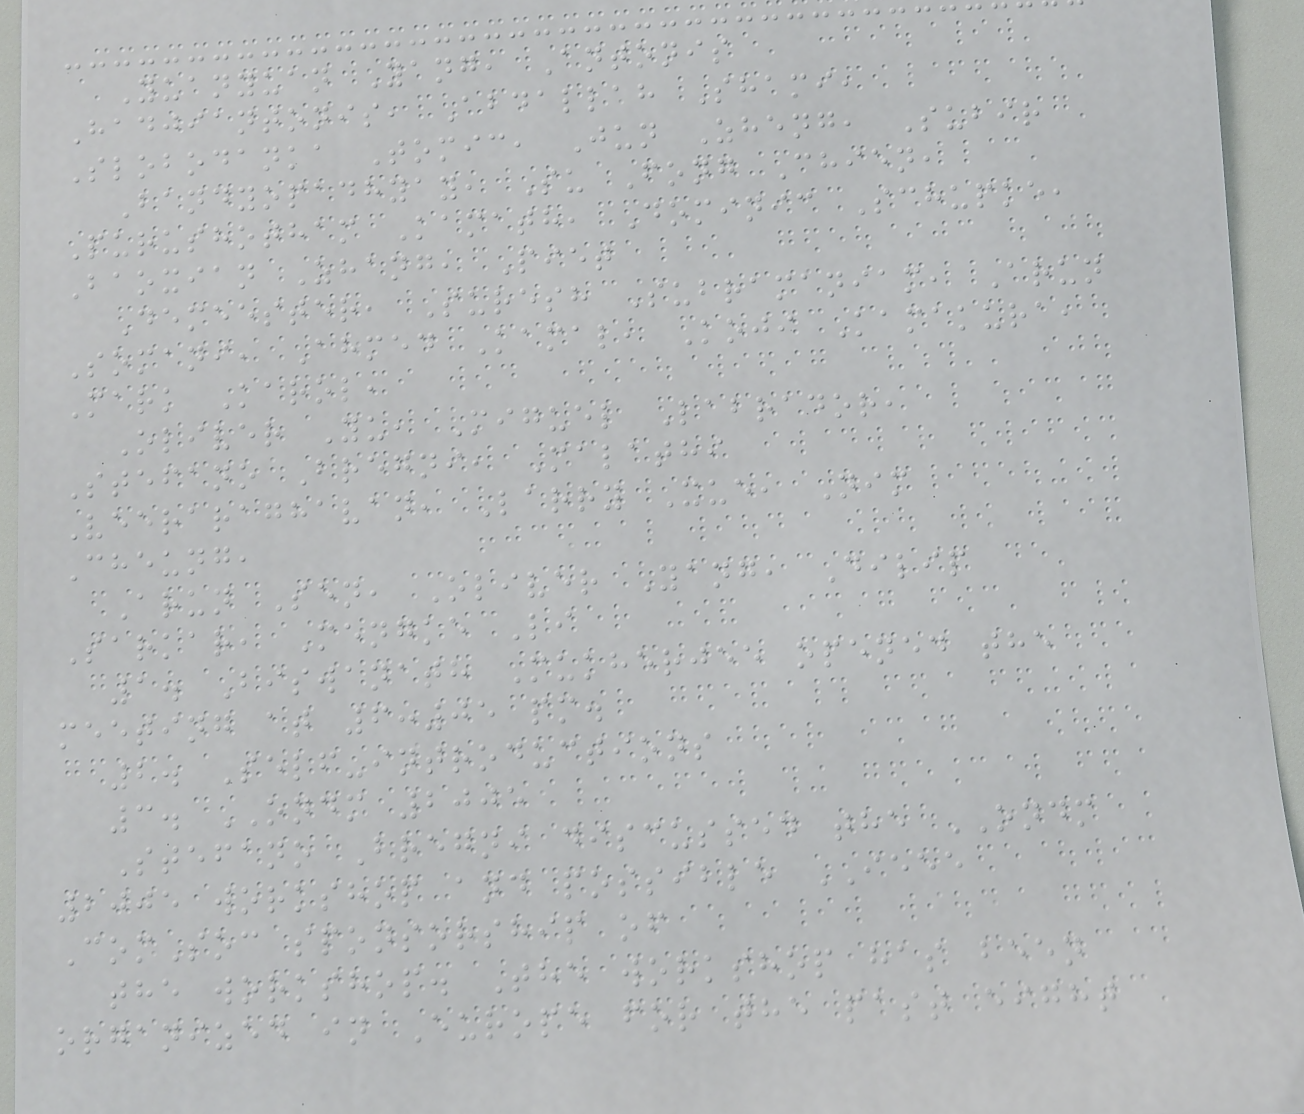Yuanyuan Yang, Antonis
Hadjiantonis, Abdallah Shami,
Slobodanka Tomic, Jun Zheng, Subir
Bandyopadhyay, Su Fong Chien,
Purushotham Kamath, Dominic Schupke,
Baoxian Zhang, Piet
Demeester, Suresh Subramaniam, Arun
Somani, Ahmed Kamal, Koji Kamakura,
Mark Karol,
Oliver Yu, Miguel Labrador,
Stefano Bregni, Malathi
Veeraraghavan, Larry Xue, Nim
Cheung,
Arun Sen, Oliver Yang, Dilip
Sarkar, Mengke Li
1. Biswanath Mukherjee opened the
meeting at 6:05 pm.
2. Self-introductions
3. ONDM 2005
Stefano Bregni discussed the ONDM
2005 workshop and possible IEEE
ComSoc sponsorship of
the workshop. The workshop has been
organized in Europe for the past eight
